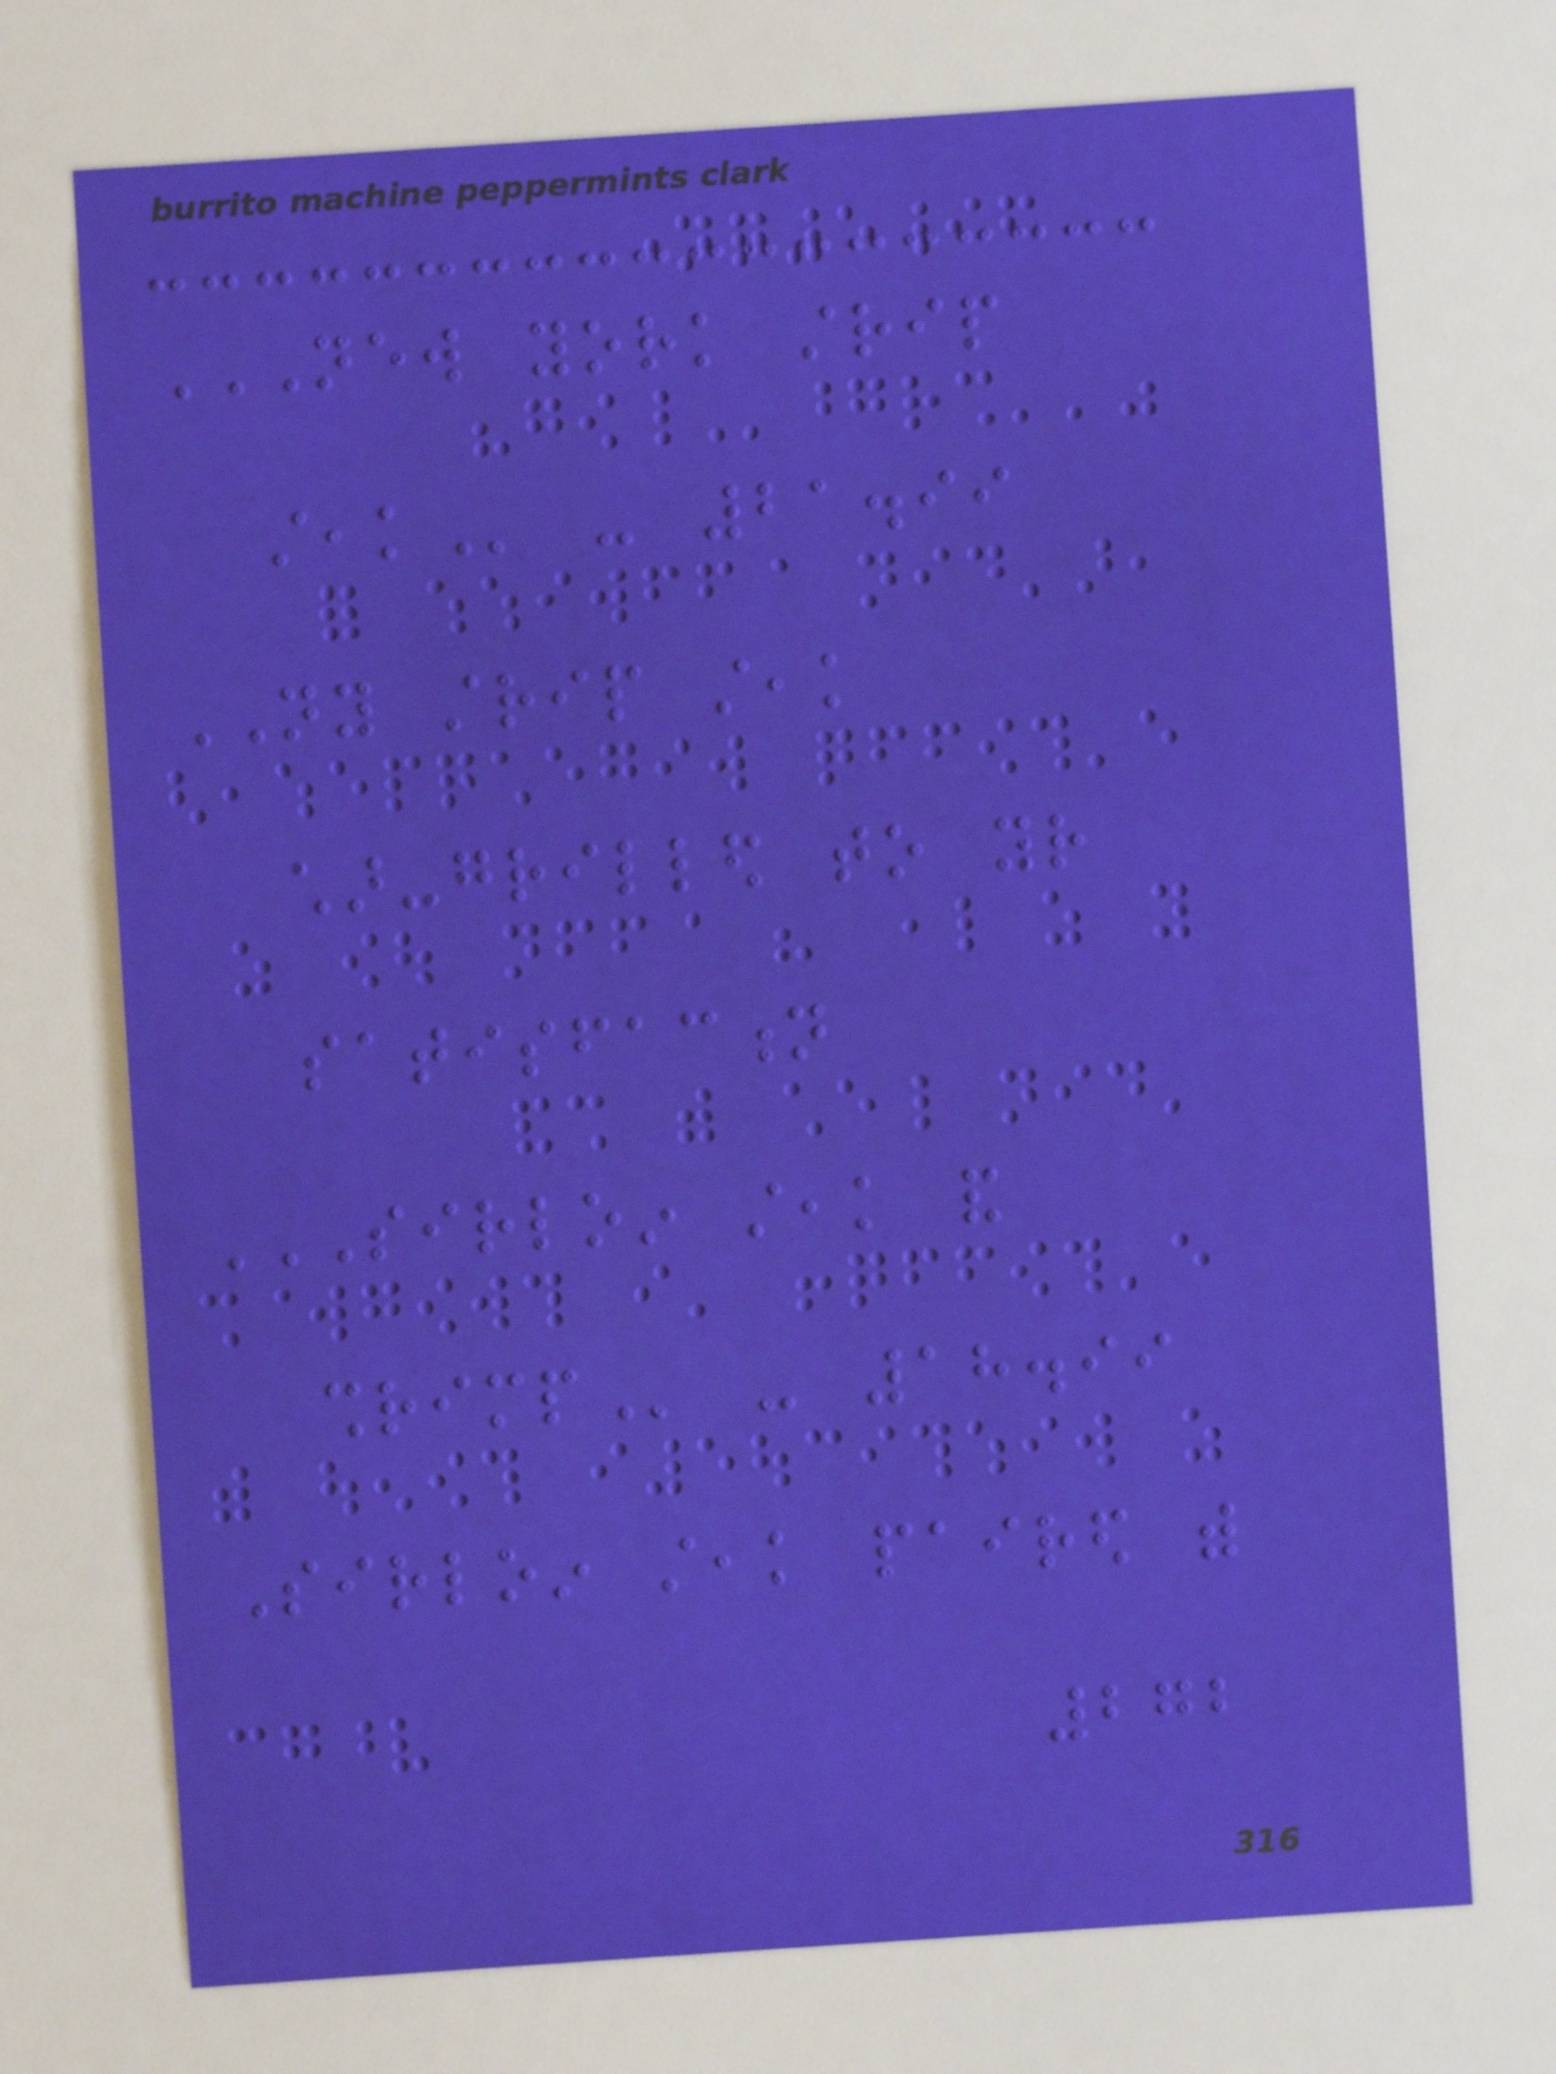NEW YORK STRIP
STEAK - 21.99
NY strip steak
char-grilled to your
satisfaction
SIRLOIN STEAK AND
SHRIMP - 18.99
Sirloin steak paired with
272
